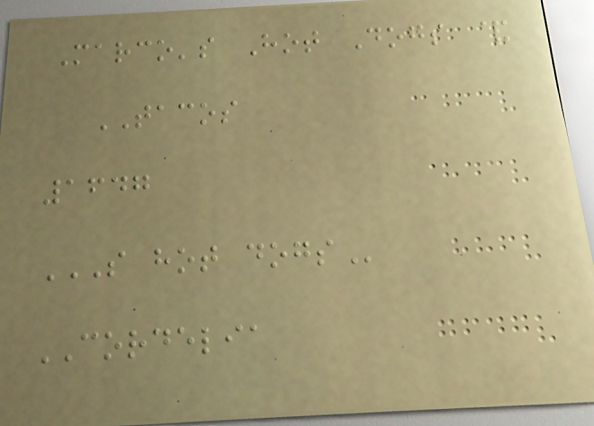Marco's Hot Dogs &
TACOS
1647
S HOT DOGS
CORDELIA
